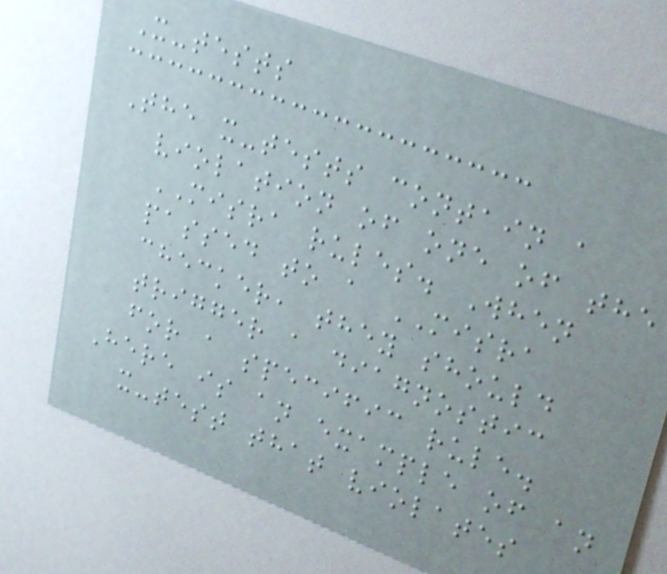X-tests
The x-tests contain a
violation of one of the
MISRA rules. When
passed to a MISRA
checker, they should
trigger a diagnostic
for a specific rule.
Here is an example of an
x-test that violates
